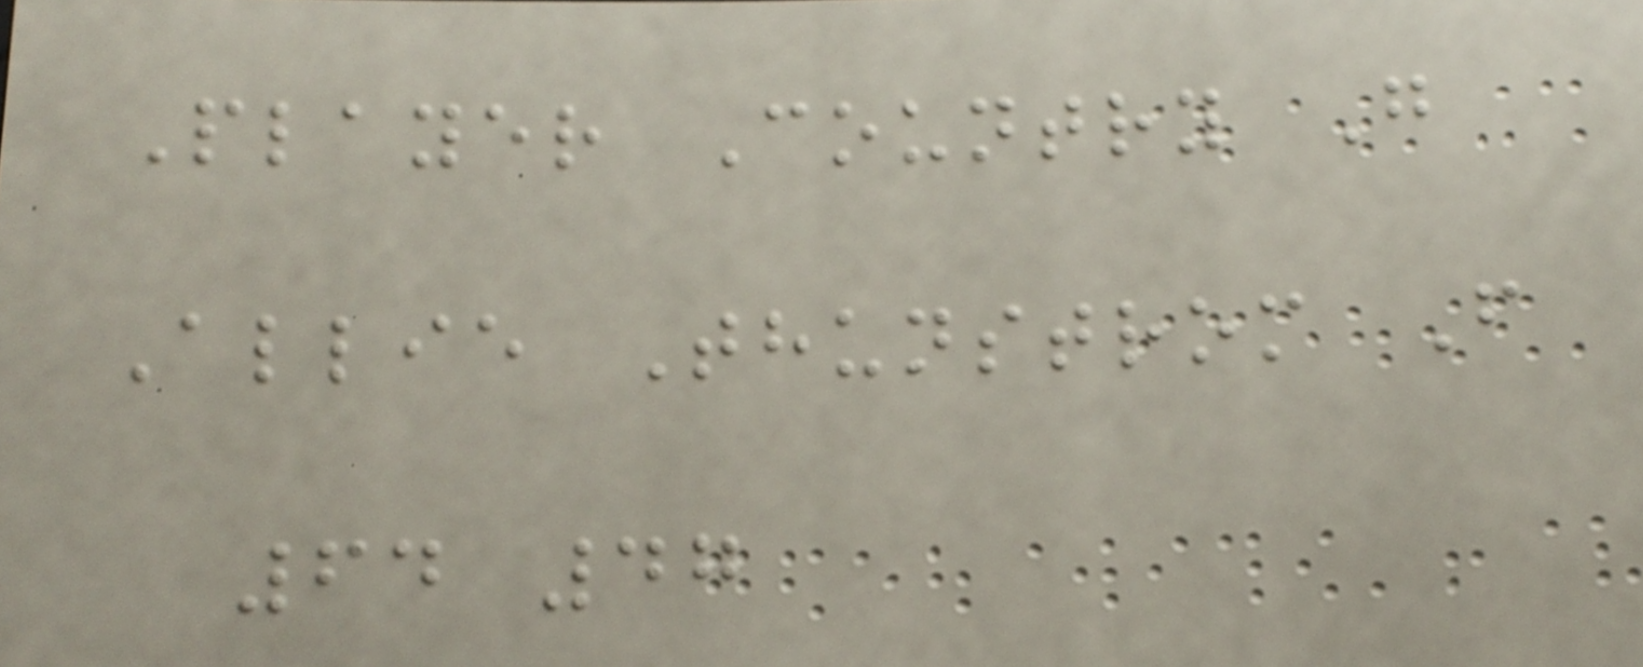Player Country G
Allie Thunstrom F
64 47
